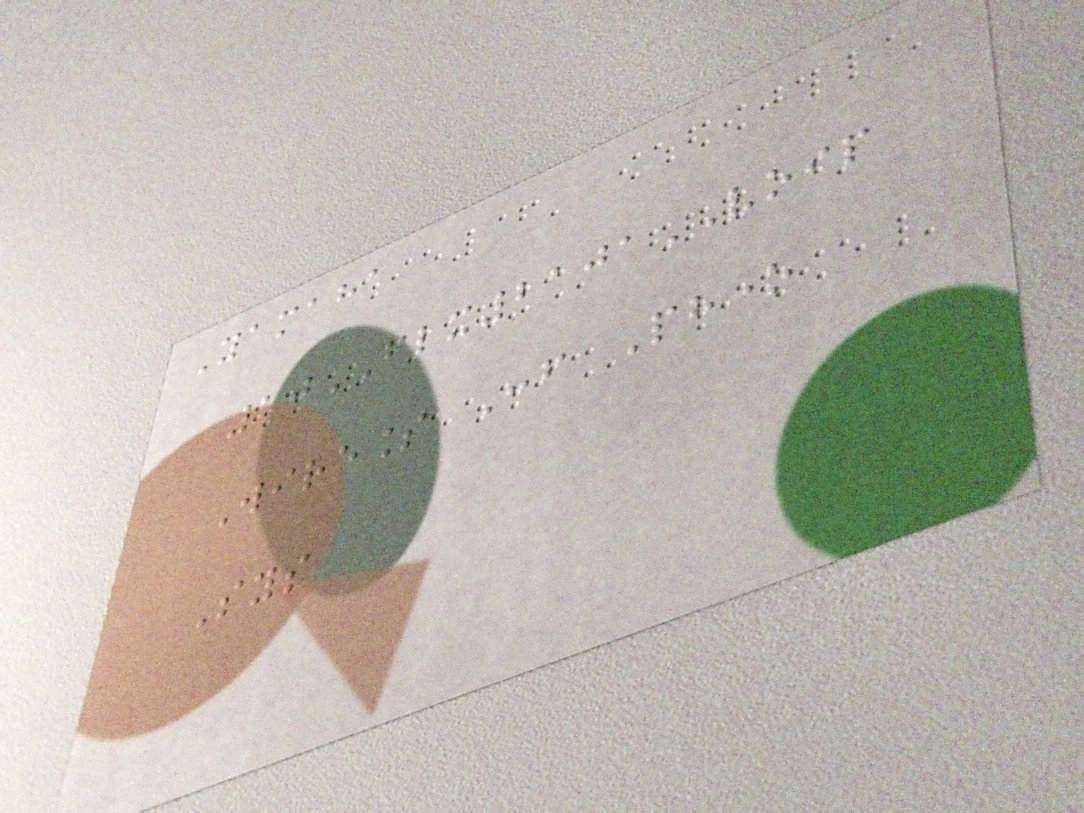Yamaha
10FLX2101VOIP
Wireless Conf Phone
Sys
